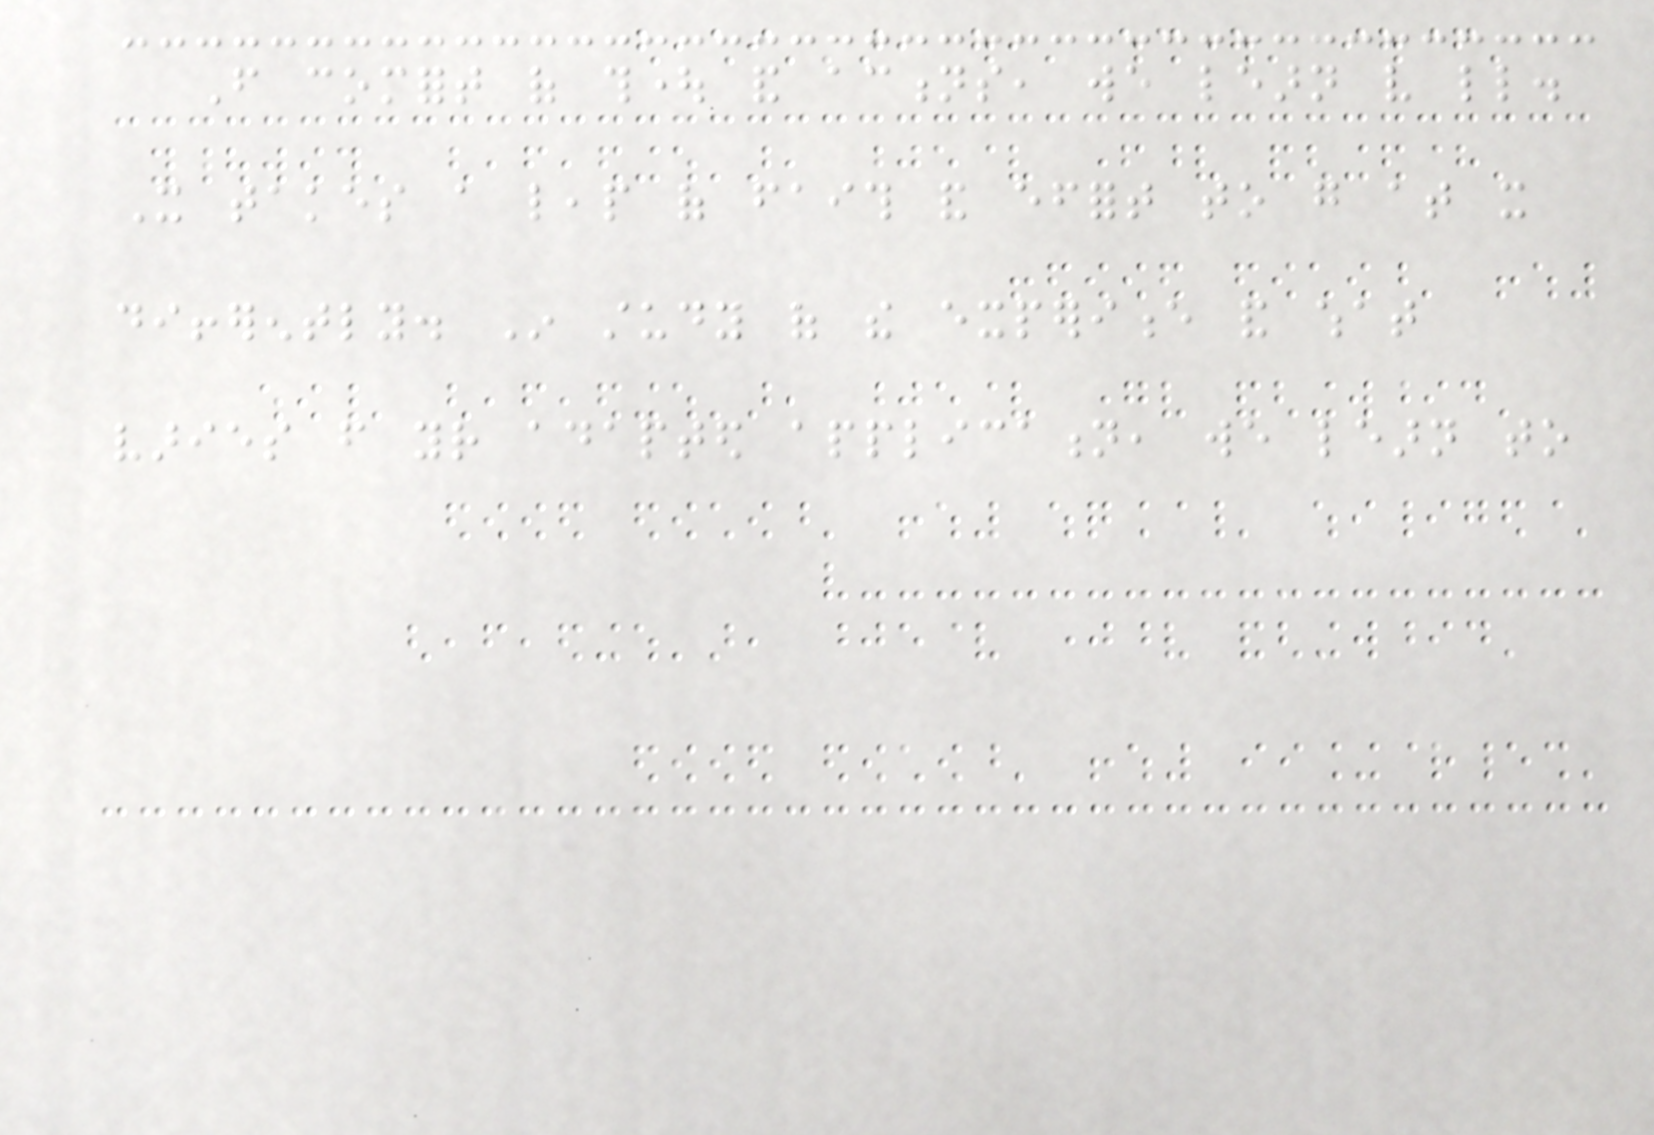From comfort of thought and actions, we learn very little.
It takes a leap of faith and effort to go at it
differently. In study of the experience and what
varies from your adapted application, we learn to
